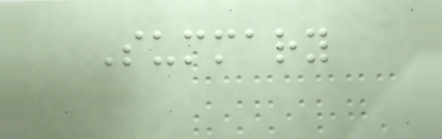Summary
